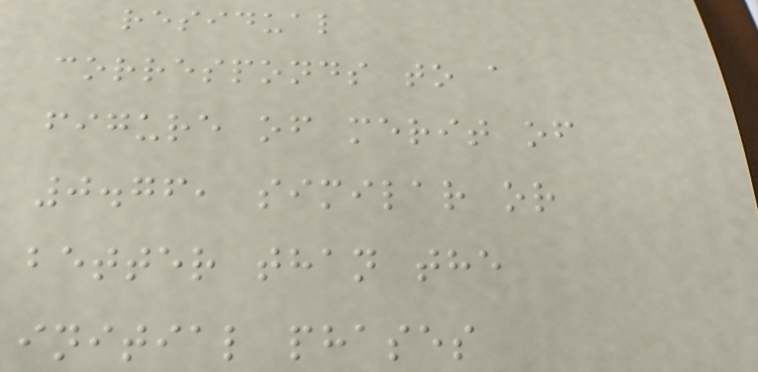residual
corresponds to a
figure of merit of
0.76, similar or
better than the
initial phases
